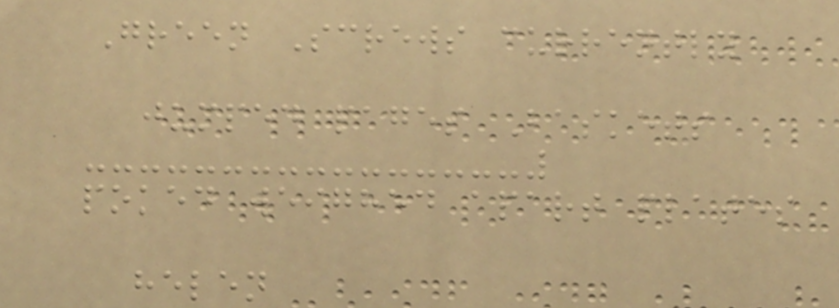Green Screws currently
jumped pages Baskets
poked weighed apart plates
helen
